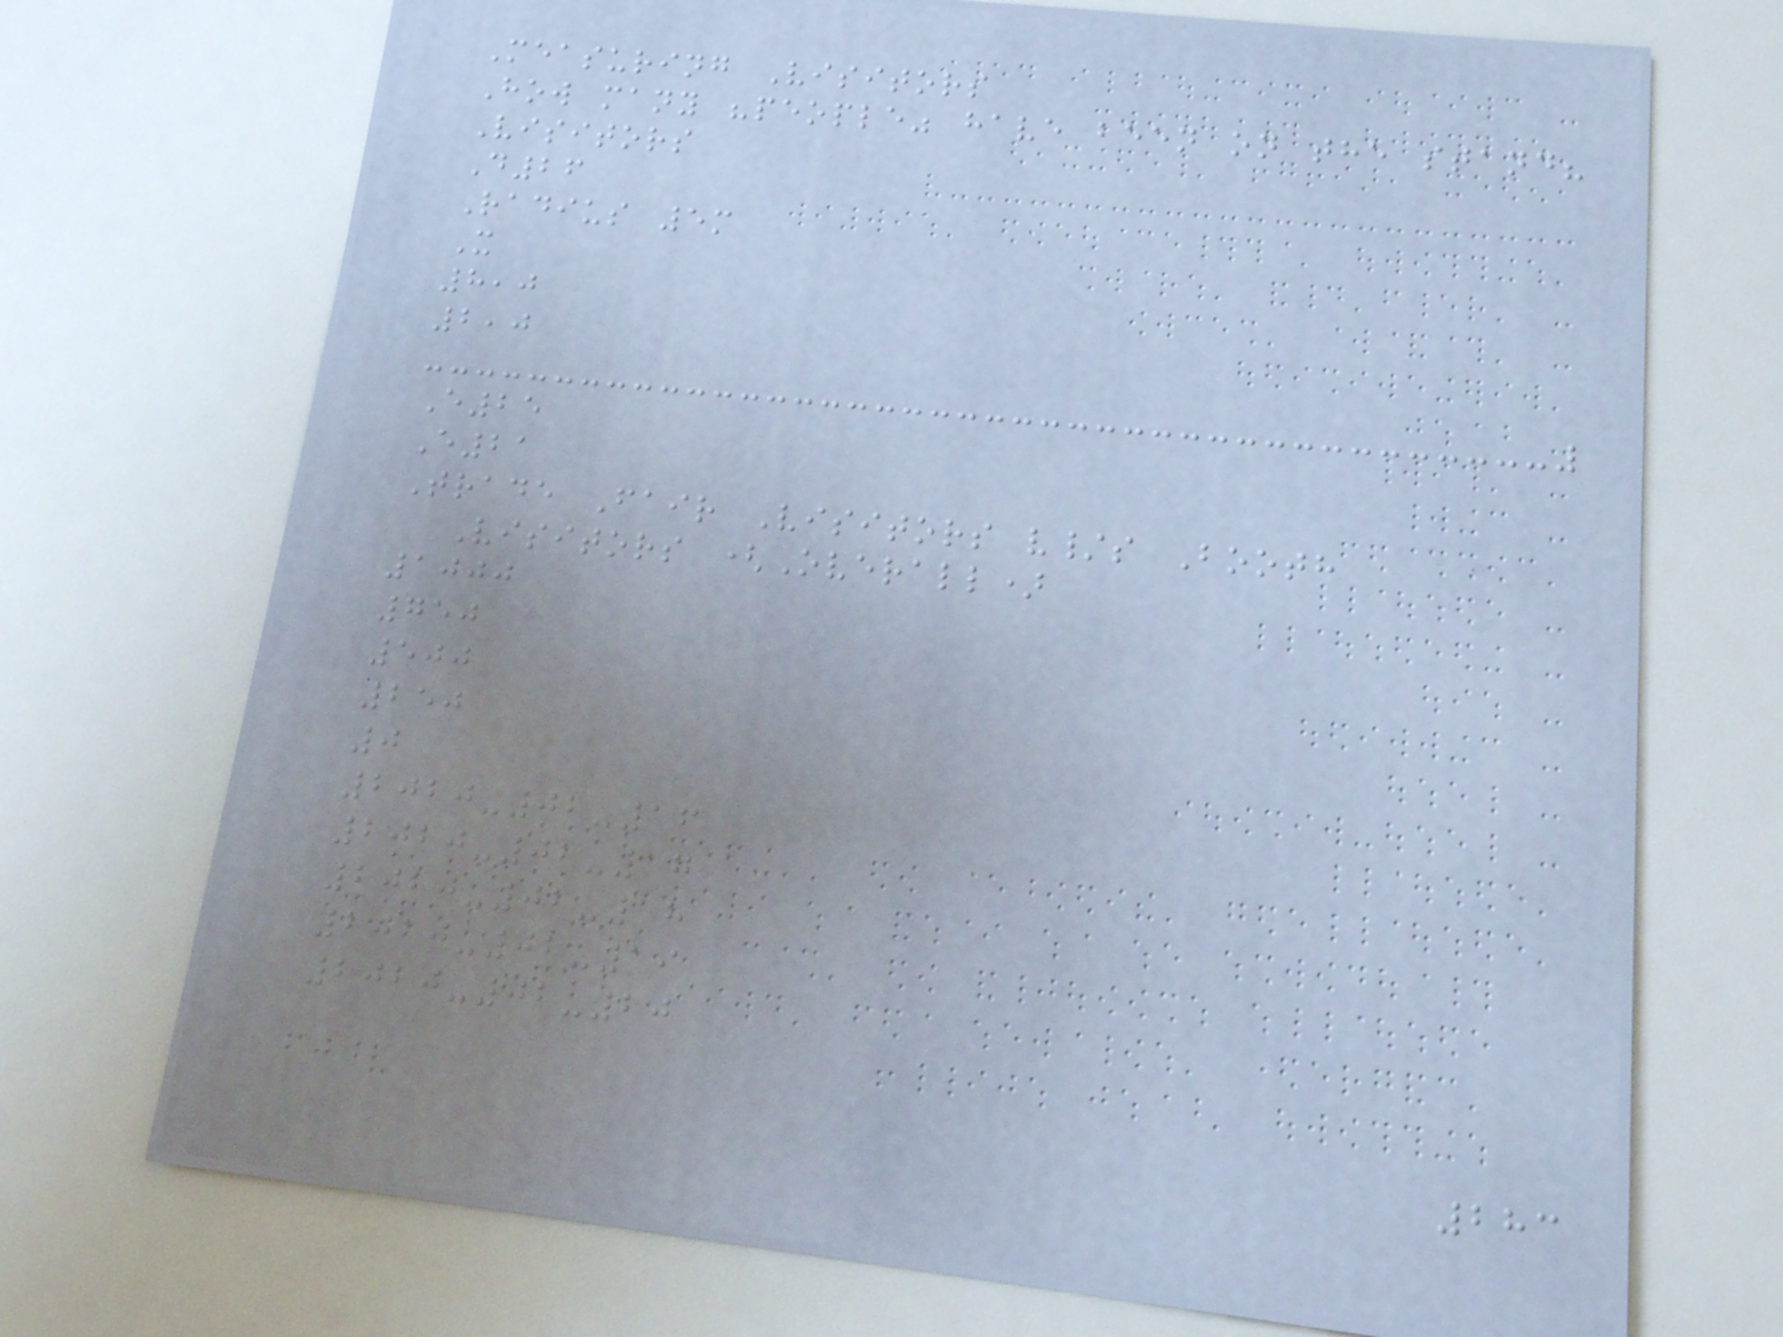Measuring Visitors
How many "people" have been on the stand?
Visitors
D26
Radius 5m
X
8,0
2,0
E25
E21
Trade Fair Visitors v/s Booth
Visitors (Overall)
1000
750
500
250
0
2020-02-16
2020-02-17
2020-02-18
2020-02-19
2020-02-20
283
